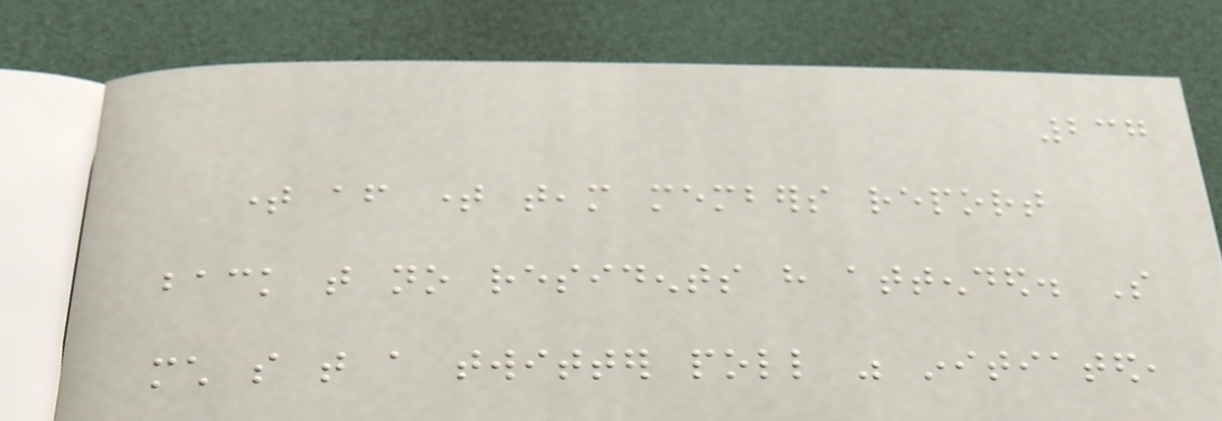237
time after time team members report
back that no residents have attended. So
much so that a twitter poll was initiated,
